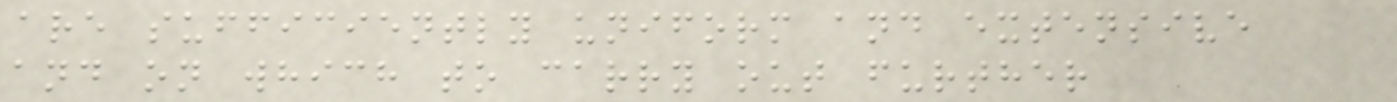are sufficiently uniform and extensive
and on which to carry out further
